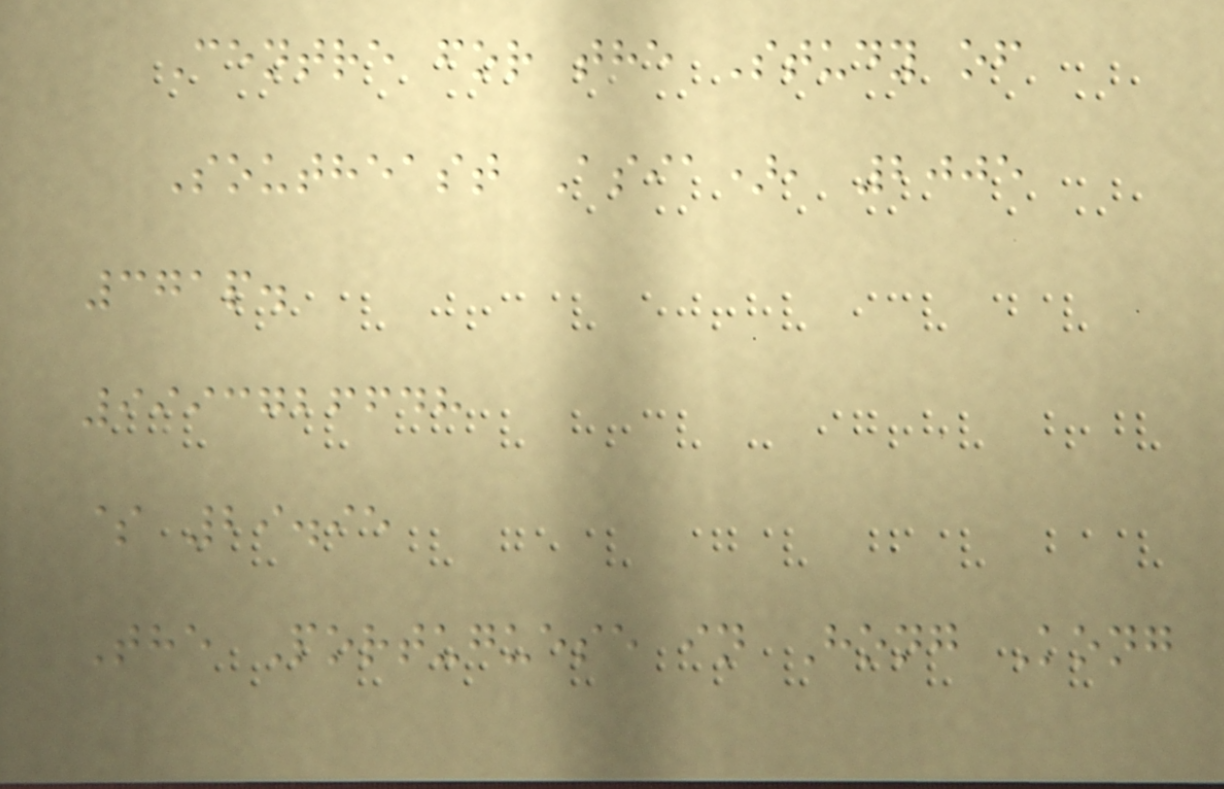Centre for the Study of
Southeast Asia), 2005
371p.
9993726648
$ 29.95
The Portuguese in Hong Kong
